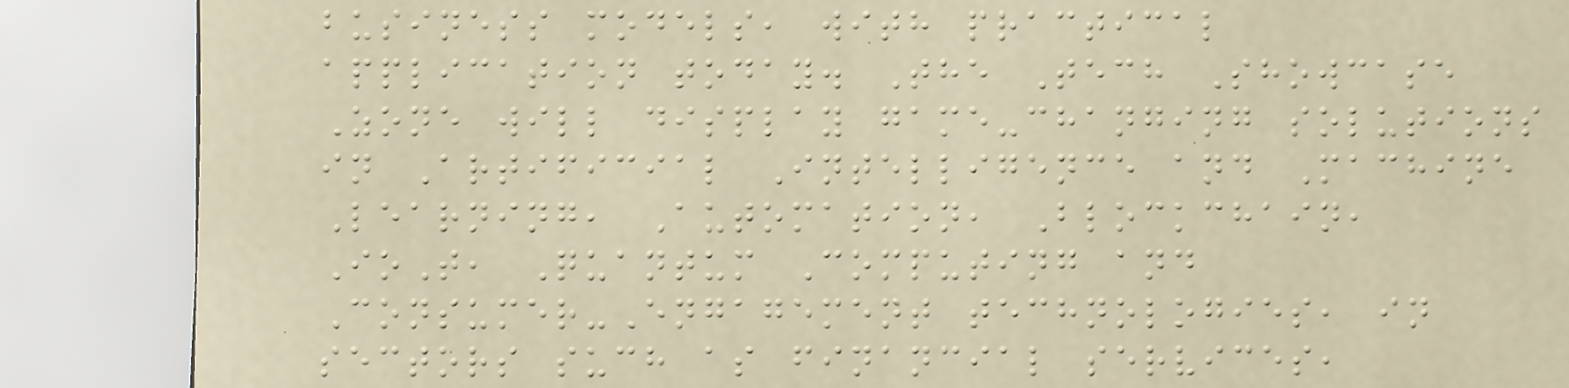business models, with practical
application today. The Tech Showcase
Zone will display game-changing solutions
in Artificial Intelligence and Machine
Learning, Automation, Blockchain,
IoT, Quantum Computing and
Consumer-Engagement technologies, in
sectors such as financial services,
